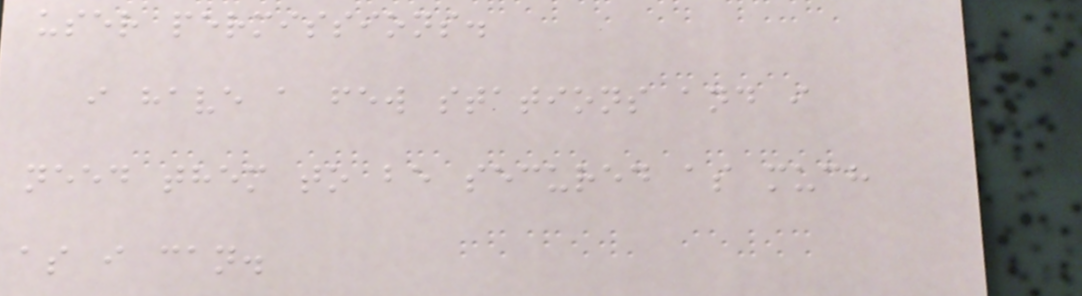user permissions.
i have a few stations and i
need them to be secured as much
as i can.
